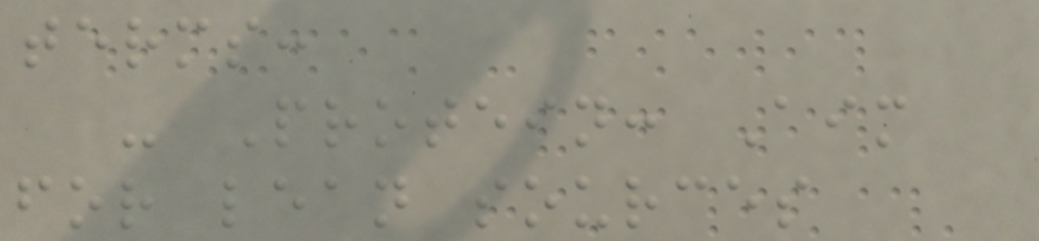terms:
- Protein: Aim
for lean sources
